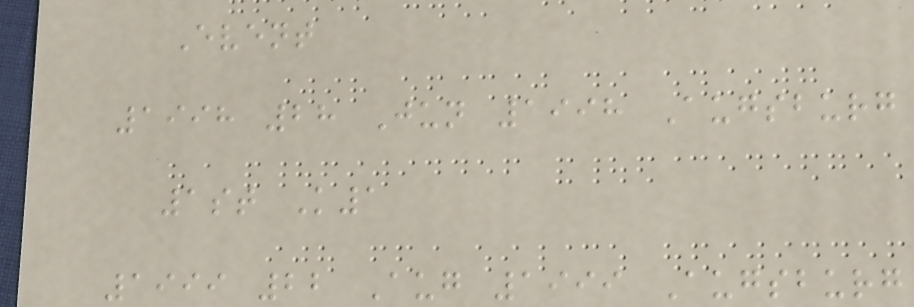Event
1998 28 Jun 1998 Augsburg
1st K1
1999 22 Aug 1999 Augsburg
